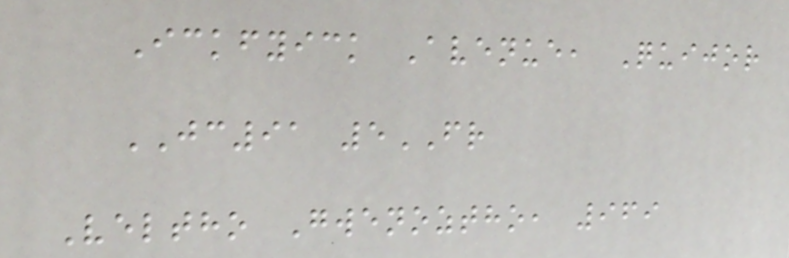Ickfyick Avenue, Quijor
JC91 5FR
Veltho Gwenoztho, 969
